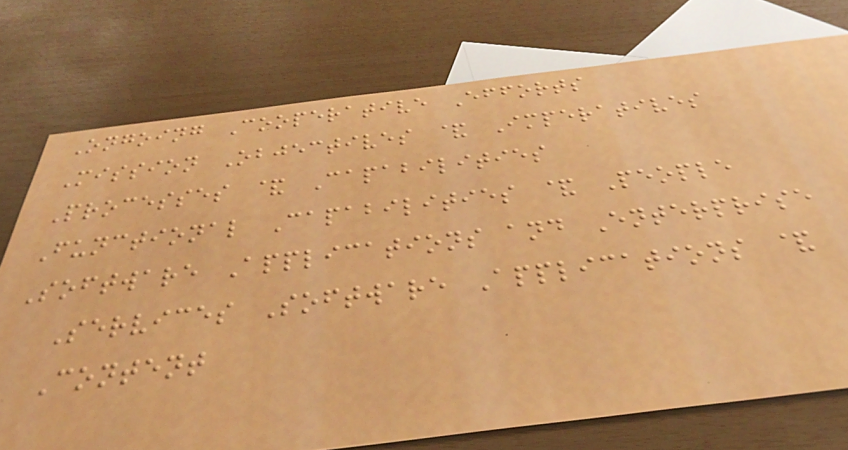Ongoing Cooperative Efforts
Mission Objectives & Imperatives
Processes & Capabilities
Functional Capabilities & People
Software Applications and Enterprise
Services Software Applications &
Content
